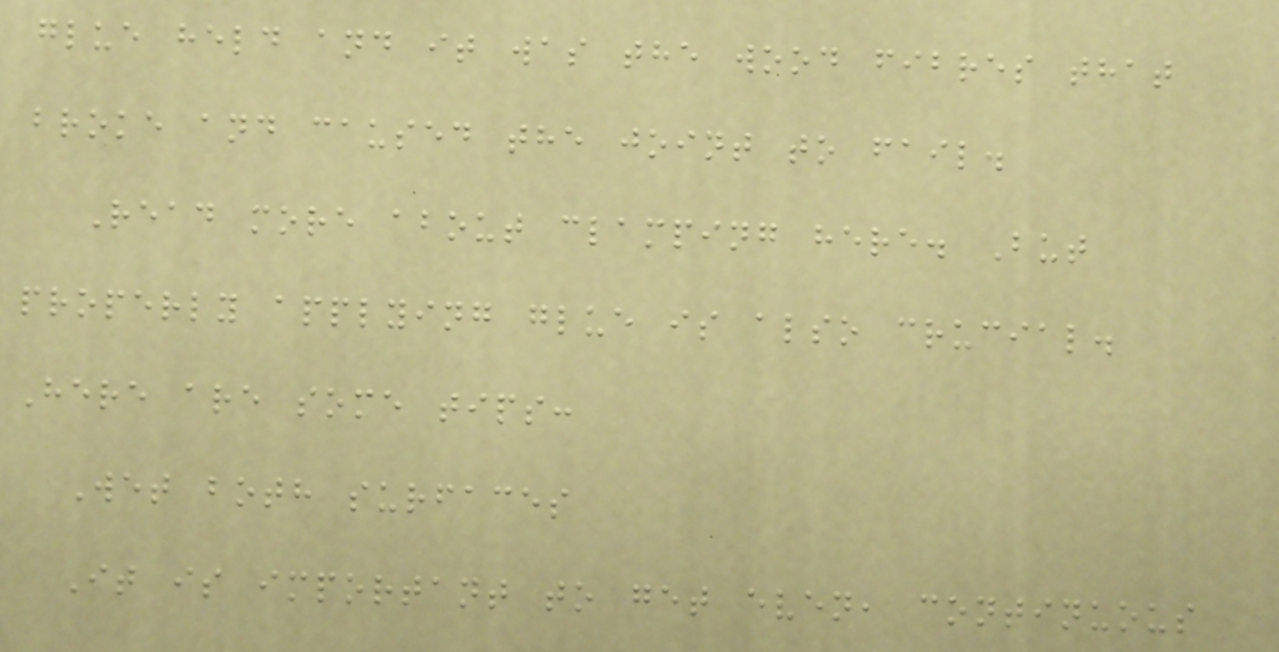glue held and it was the wood fibres that
broke and caused the joint to fail.
Read more about clamping here. But
properly applying glue is also crucial.
Here are some tips:
Wet both surfaces
It is important to get even, continuous
